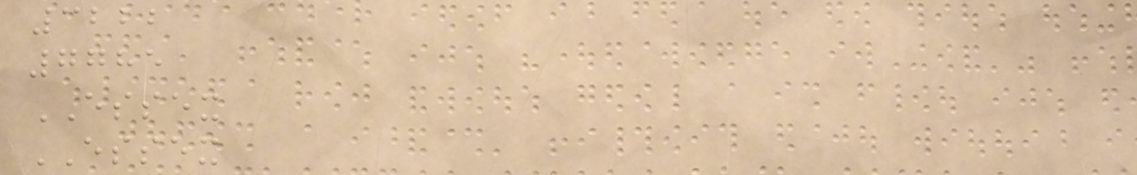3222
7785
ESSEX
ESSEX
